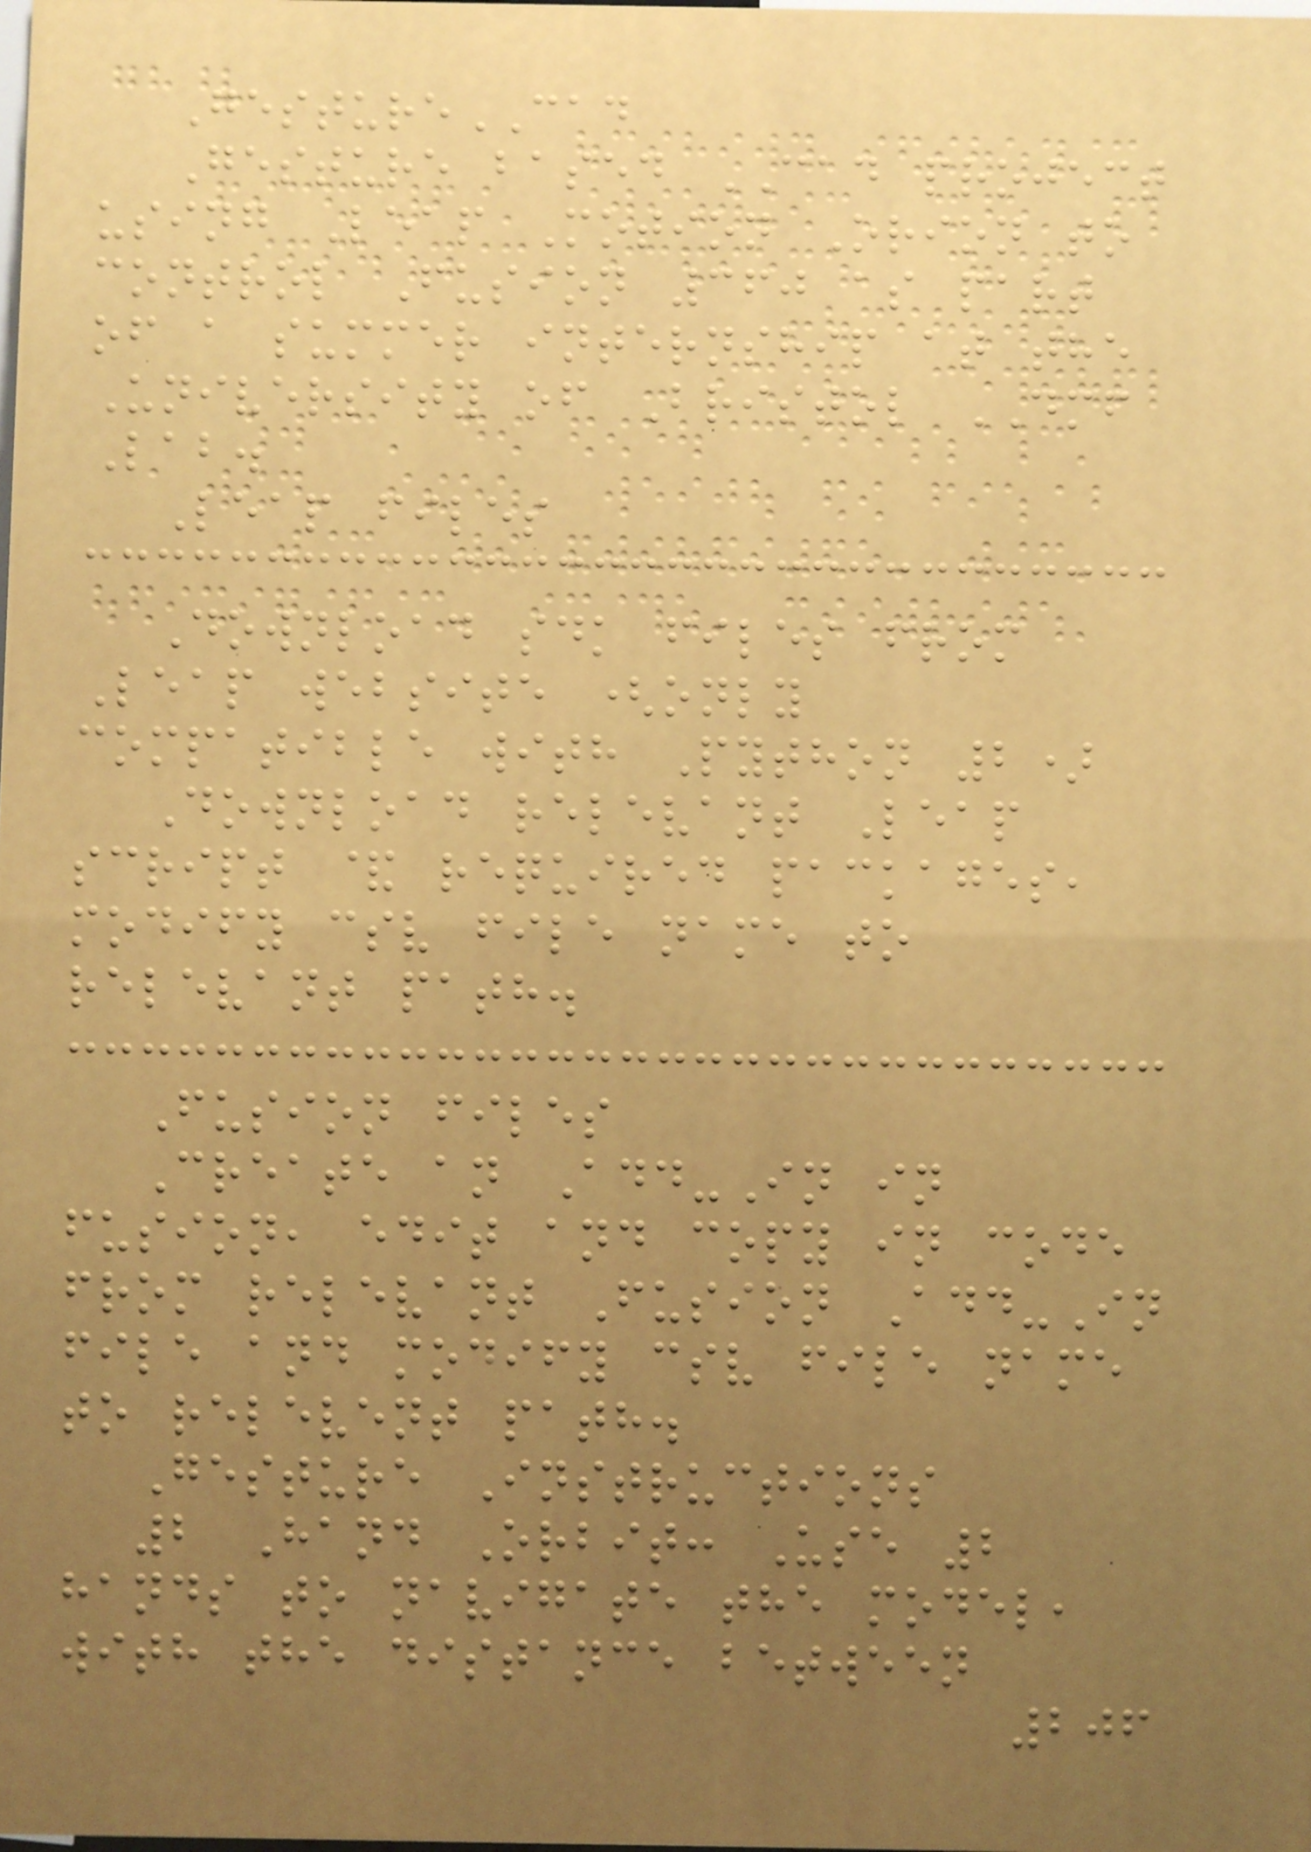GestureCAD
Gesture based CAD project
using Leap Motion Orion to
control Fusion 360 as part
of a summer internship at the
University of Bristol DMF
Lab.
Leap files
Download sdk files from
Leap website (only
compatible with Python 2)
Download relevant Leap
script & required packages,
modify csv file name to
relevant path.
Fusion files
Create an Add-In in
fusion, edit and copy in code
from relevant Fusion Add-In
file and modify csv file name
to relevent path.
Gesture Instructions
2 Hand Orbit: Use 2
hands to navigate the model,
with the distance between
206
